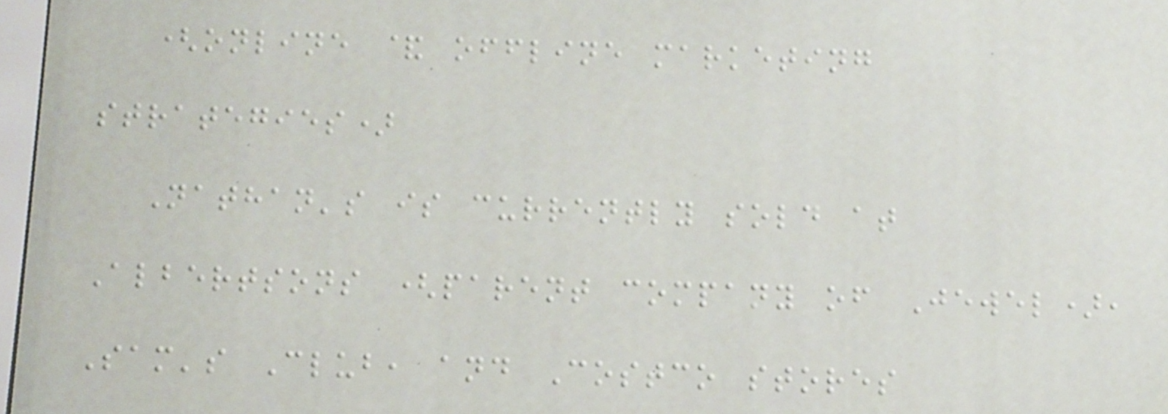(online & offline marketing
strategies)
Nathan's is currently sold at
Albertsons (parent company of Jewel),
Sam's Club, and Costco stores
